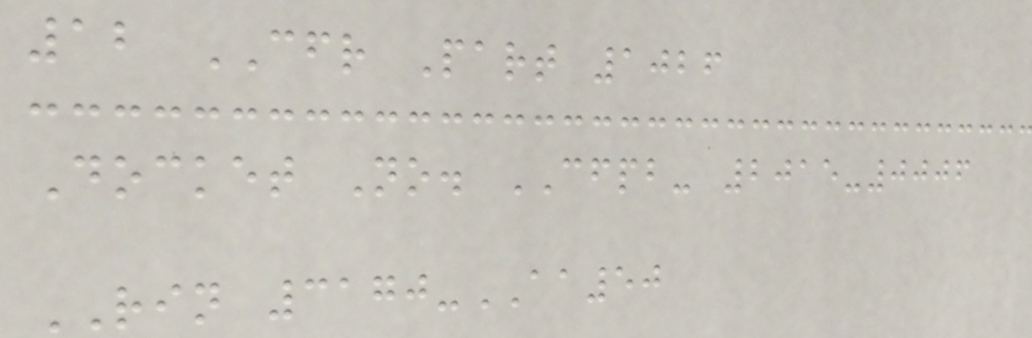12 CFR Part 1026
Docket No. CFPB- 2015-0006
RIN 3170-AA50
